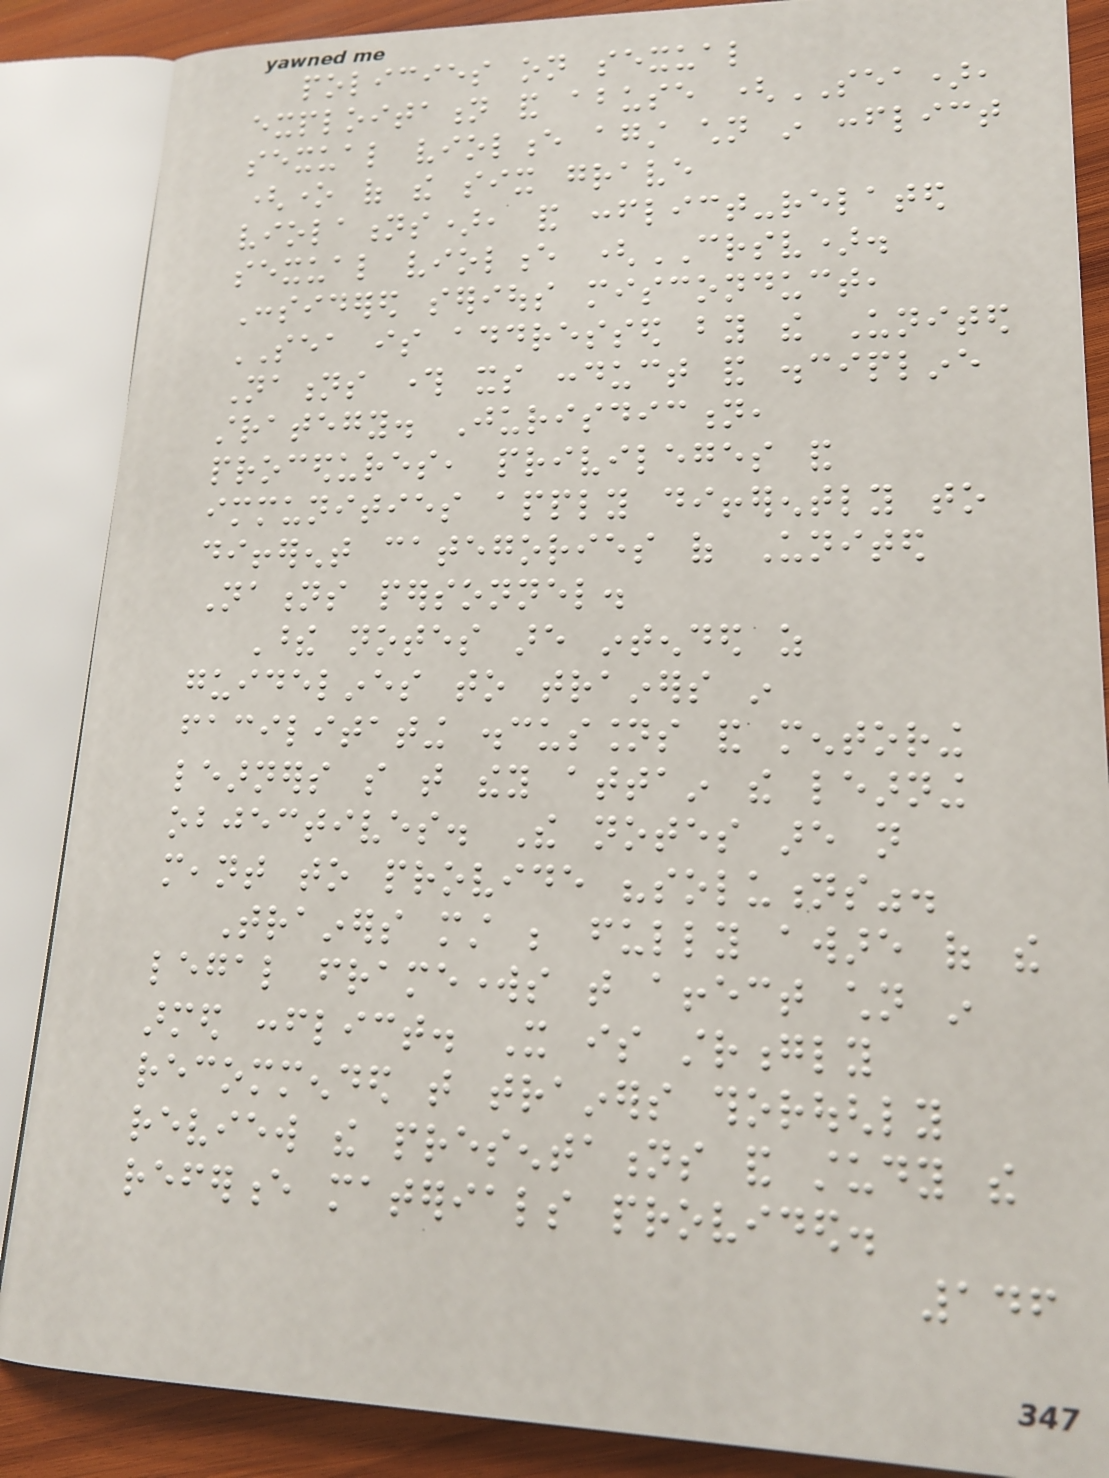policies on sexual
exploitation and abuse (SEA),
sexual violence against children in conflict
(one of the six grave
violations), and conflict-related
sexual violence (CRSV).
Considered serious misconduct,
SEA is addressed by the United
Nations through its conduct and discipline
strategy. Jurisdiction,
procedures, privileges and
immunities apply differently to
different categories of United
Nations personnel.
These notes are intended as
guidelines to trainers in
facilitating discussions and mentoring
learners so that they attain the learning
objectives. The notes are not
meant to provide "solutions".
Trainers must be fully aware of the
legal frameworks that affect children in
armed conflict. It is strongly
recommended that trainers thoroughly
review the presentations and study the
reference materials provided.
146
